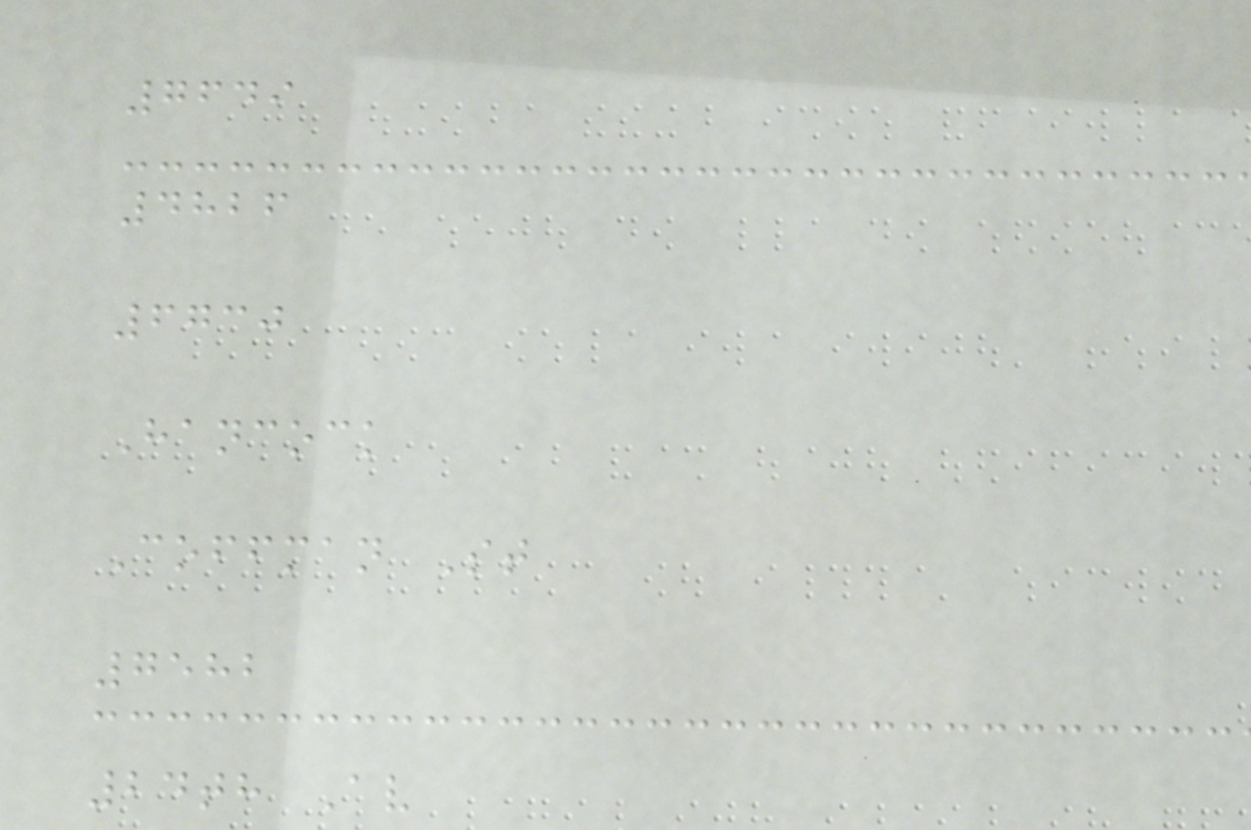7649
4826
6730
Hancock
Coffman St
7582
24th Av
